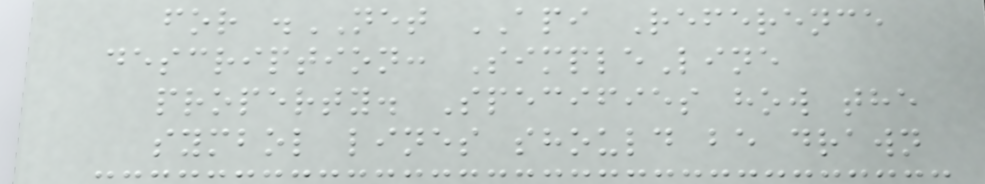for .NET API Reference
description: SimpleLine
property. Specifies how the
symbol lines should be drawn
